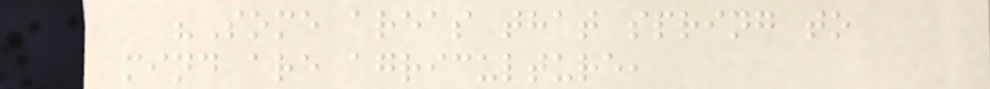"Some areas that spring to
mind are agriculture,
